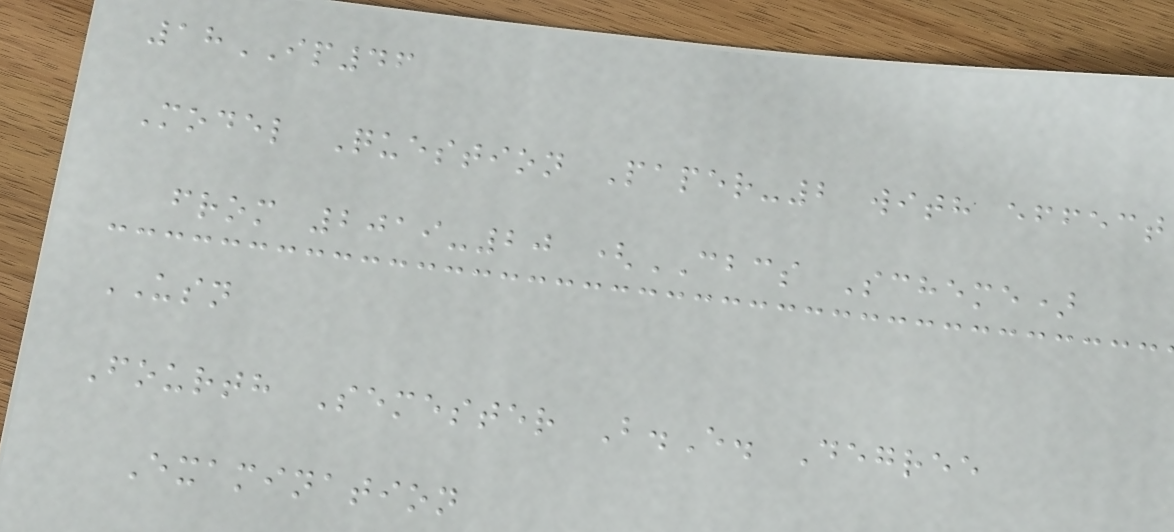18IP46
Model Question Paper-2 with effect
from 2019-20 (CBCS Scheme)
USN
Fourth Semester B.E. Degree
Examination
